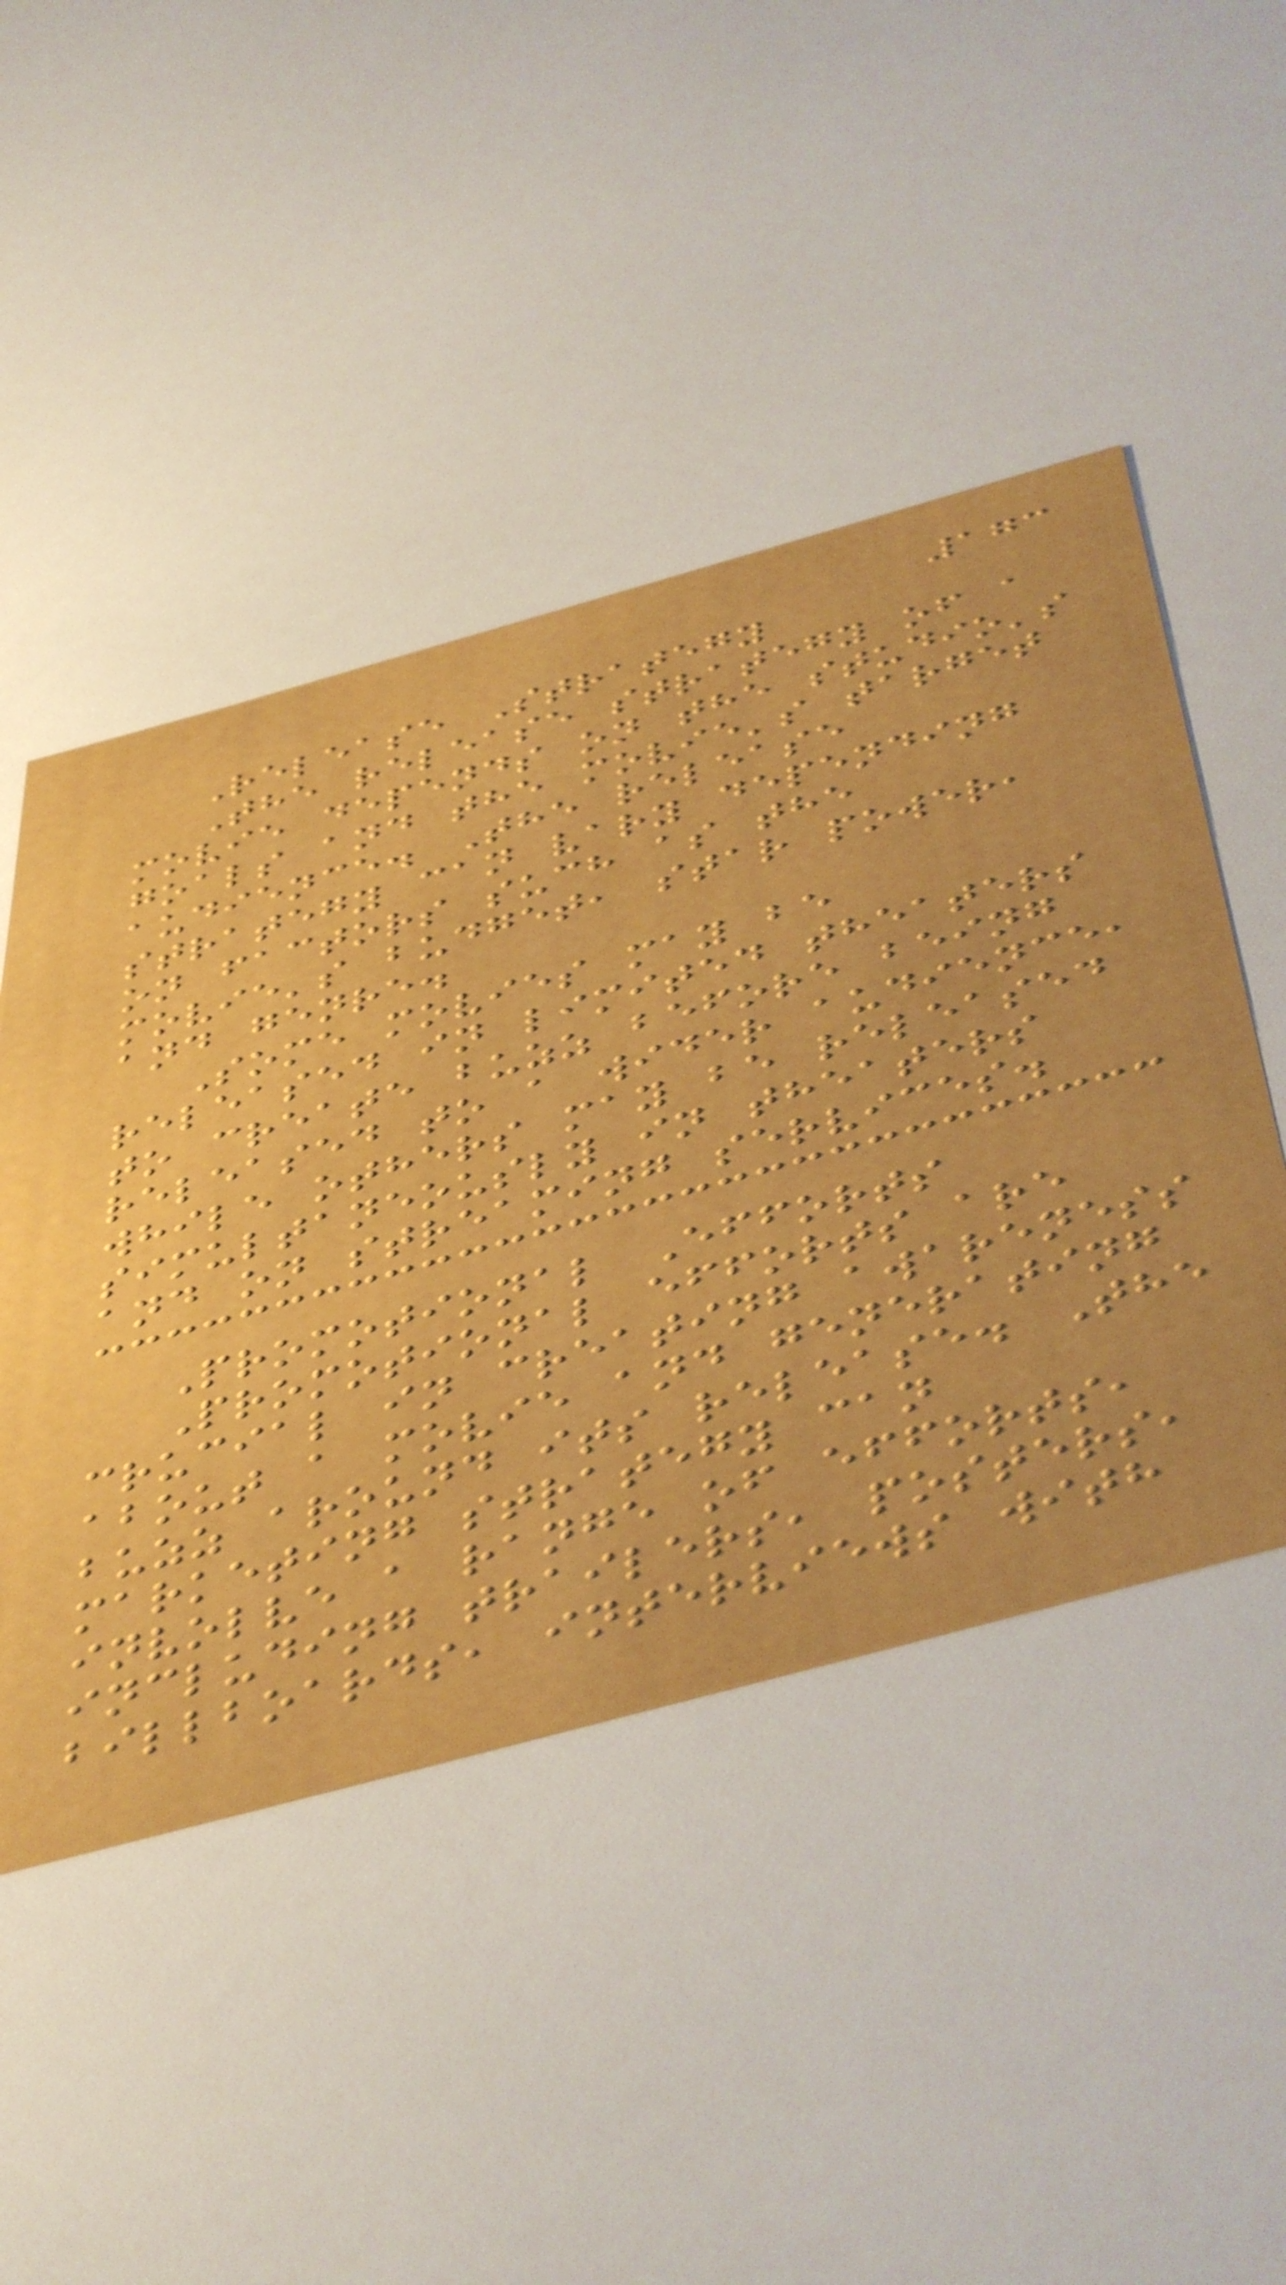173
Release Strategy
The release strategy of a
movie depends on the studio's
goals and the movie's target
audience. The release
strategy can vary depending
on factors such as the
movie's budget, star power,
and genre.
Some movies may be
released in limited theaters
to create buzz before being
released to a wider audience,
while others may be released
simultaneously in theaters
and on streaming services.
Promotional Efforts
Promotional efforts are
crucial in creating awareness
about a movie and generating
buzz around its release. The
marketing strategy can
involve a range of efforts,
including trailers, posters,
billboards, interviews with
